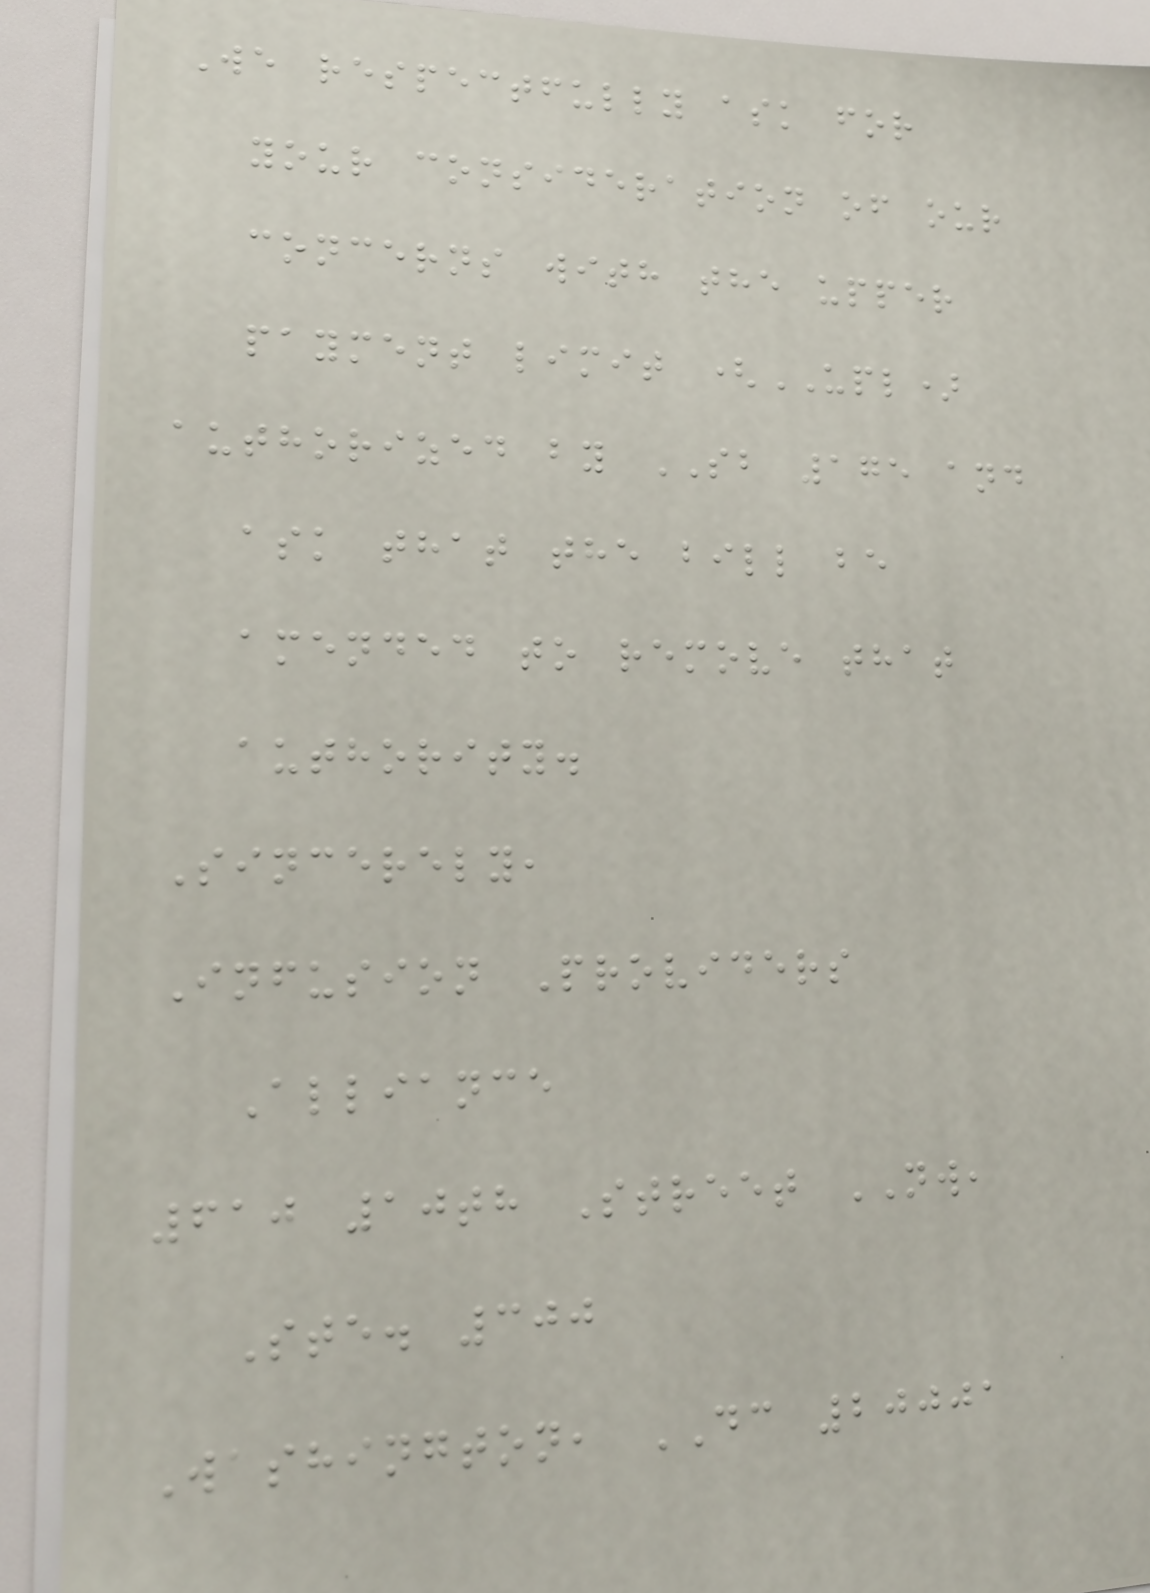We respectfully ask for
your consideration of our
concerns with the upper
payment limit (UPL)
authorized by SB 175 and
ask that the bill be
amended to remove that
authority.
Sincerely,
Infusion Providers
Alliance
610 10th Street NW,
Ste. 300
Washington, DC 20001
